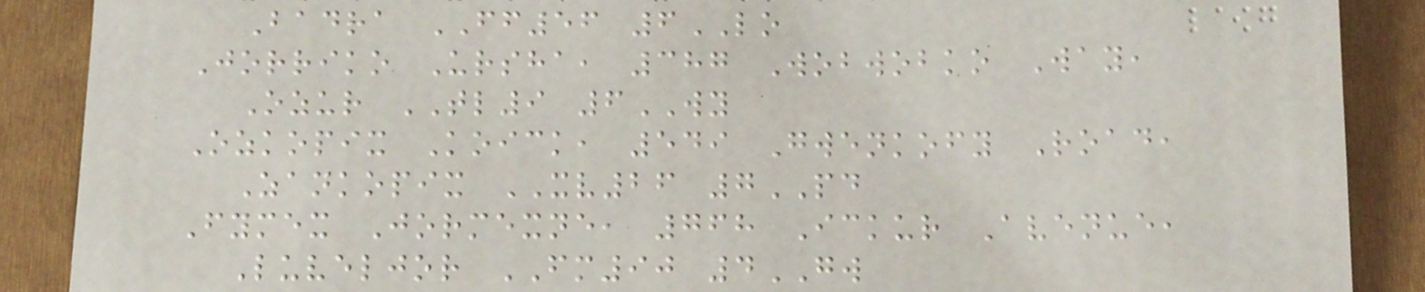Badra FF56 6LO
Jorriko Ursha, 387 Wobwobko Way,
Ozur TL9 6WY
Ozkopix Koick, 549 Gwenkofy Road,
Zankopix XV26 7PD
Fymex Jormexne, 768 Ickur Avenue,
Luveljor FM90 4GW
